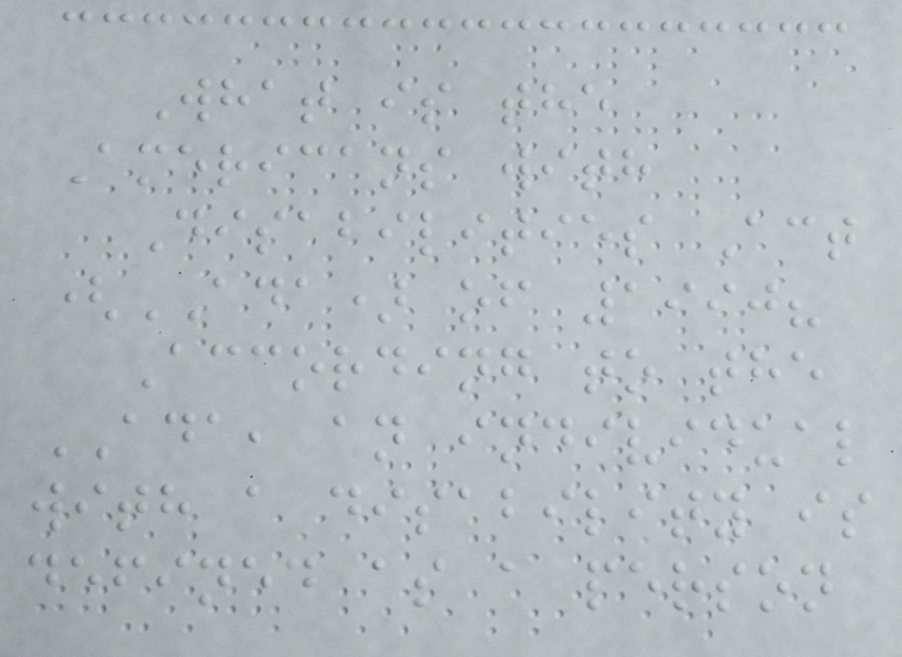What is the
Americans with
Disabilities Act
(ADA) of 1990?
According to the
ADA, an individual
with a disability is
defined as a person
